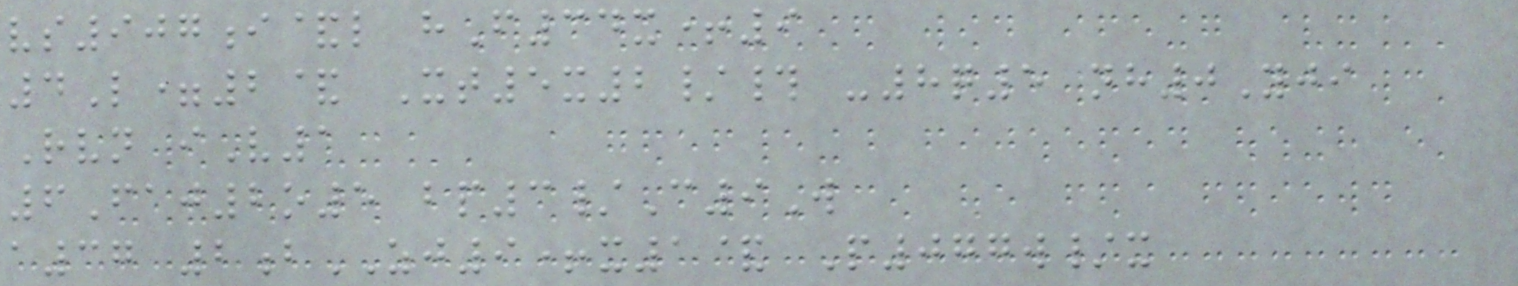vs907i&l hF34x+9
4L=2& Xt5x2/# -8q5 nh0Yji
Rvn iV1
6Faj2o5 bp3/C9W
a37 2bZJ9+x1& P077w/x
